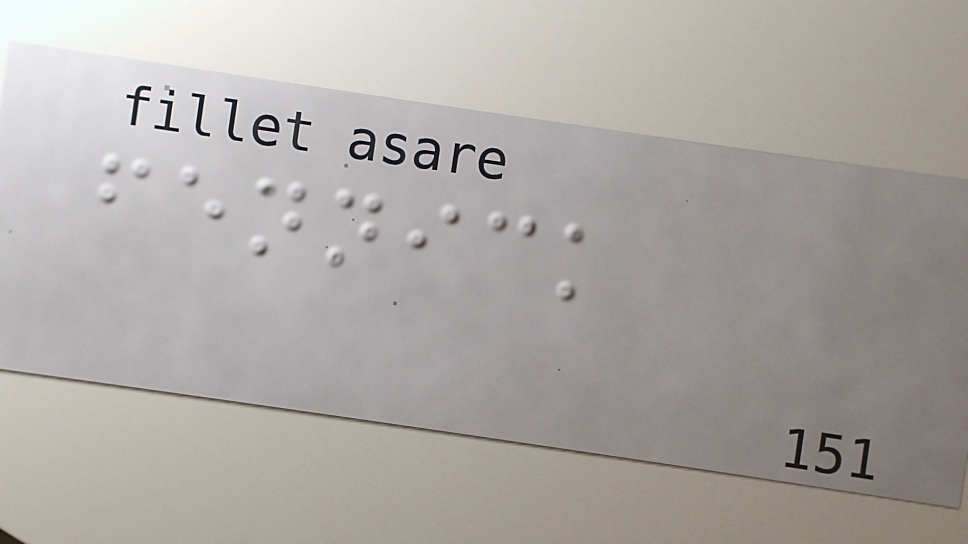fennick
